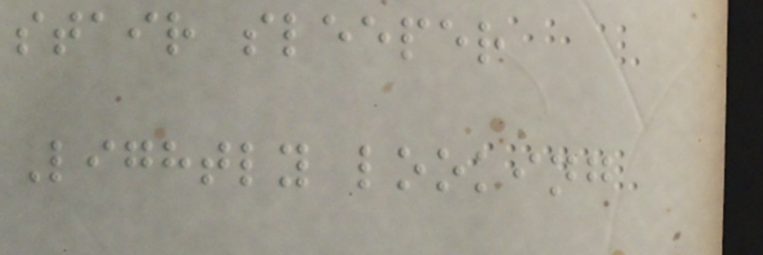stair sleeper
Lightly looking
